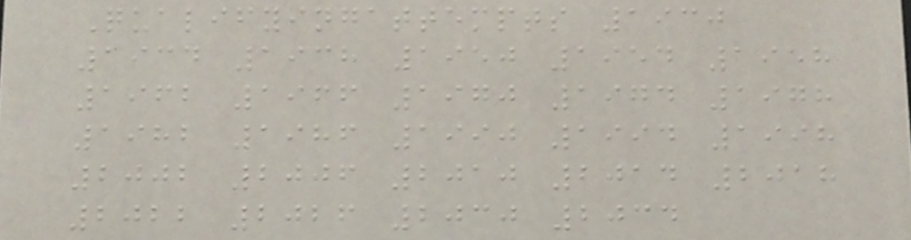Qualifyingattempts 1930
1934 1938 1950 1954 1958
1962 1966 1970 1974 1978
1982 1986 1990 1994 1998
2002 2006 2010 2014 2018
2022 2026 2030 2034
